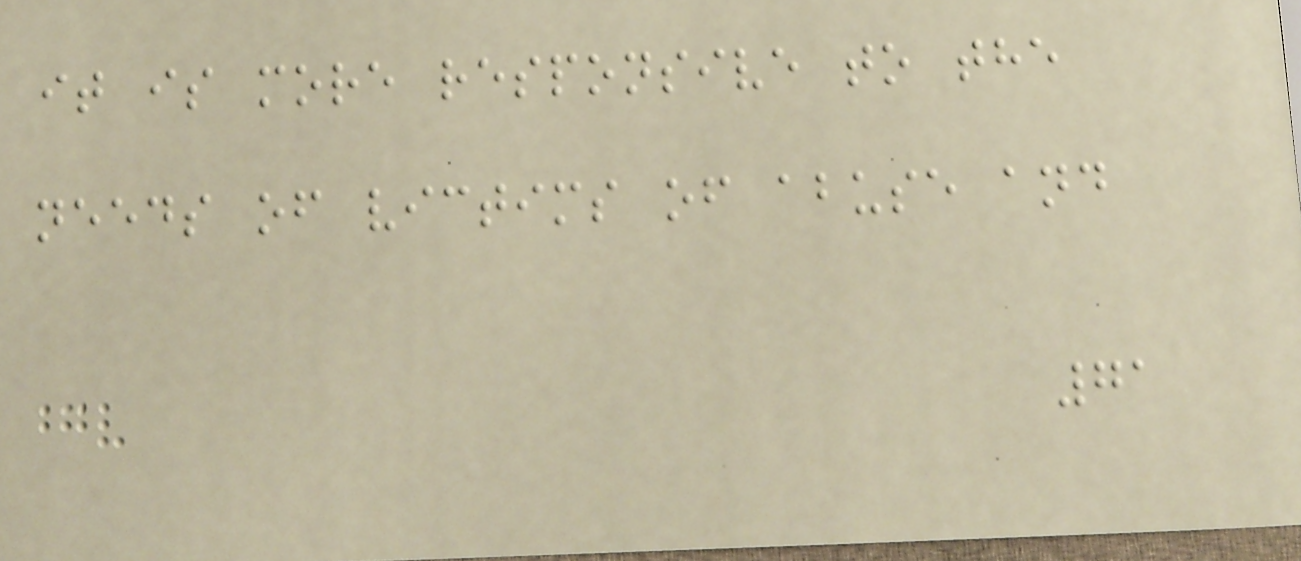it is more responsive to the
needs of victims of abuse and
71
